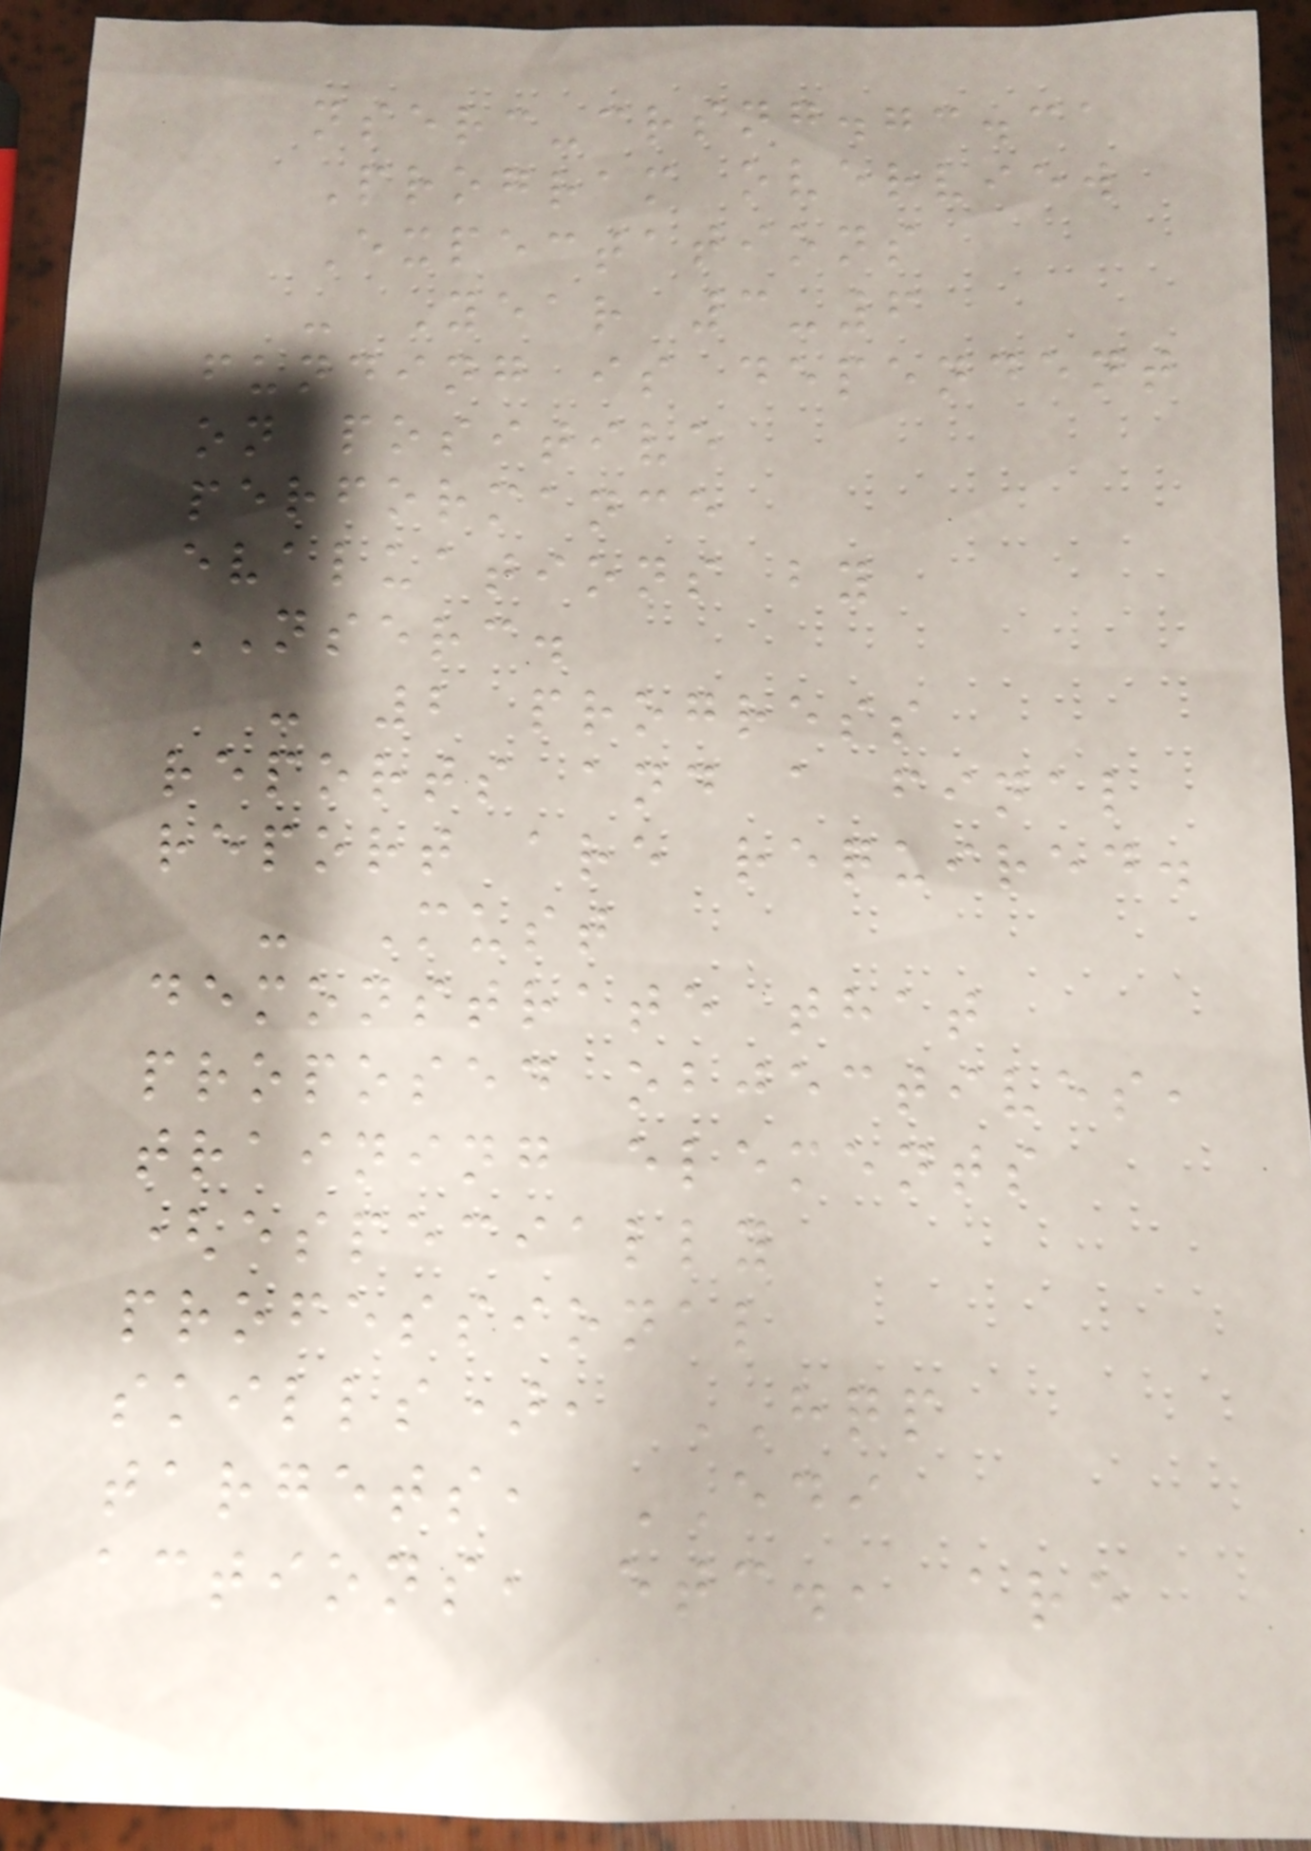nserc-crsng.gc.ca
Program overview
Expectations
- Year 3-6
funding is dependent
on positive
performance
evaluations by
NSERC.
- 2 progress
reports and a final
report are required.
- Must
demonstrate that
proposed objectives,
training elements
(especially
professional
skills), HQP
targets, EDI
actions, etc., are
